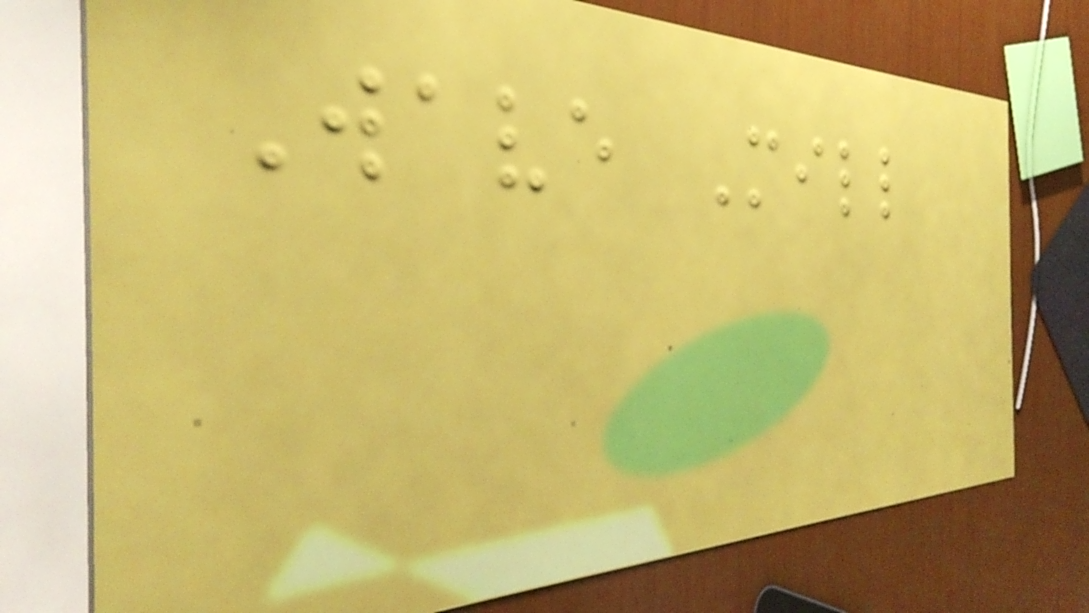Wave Mill
